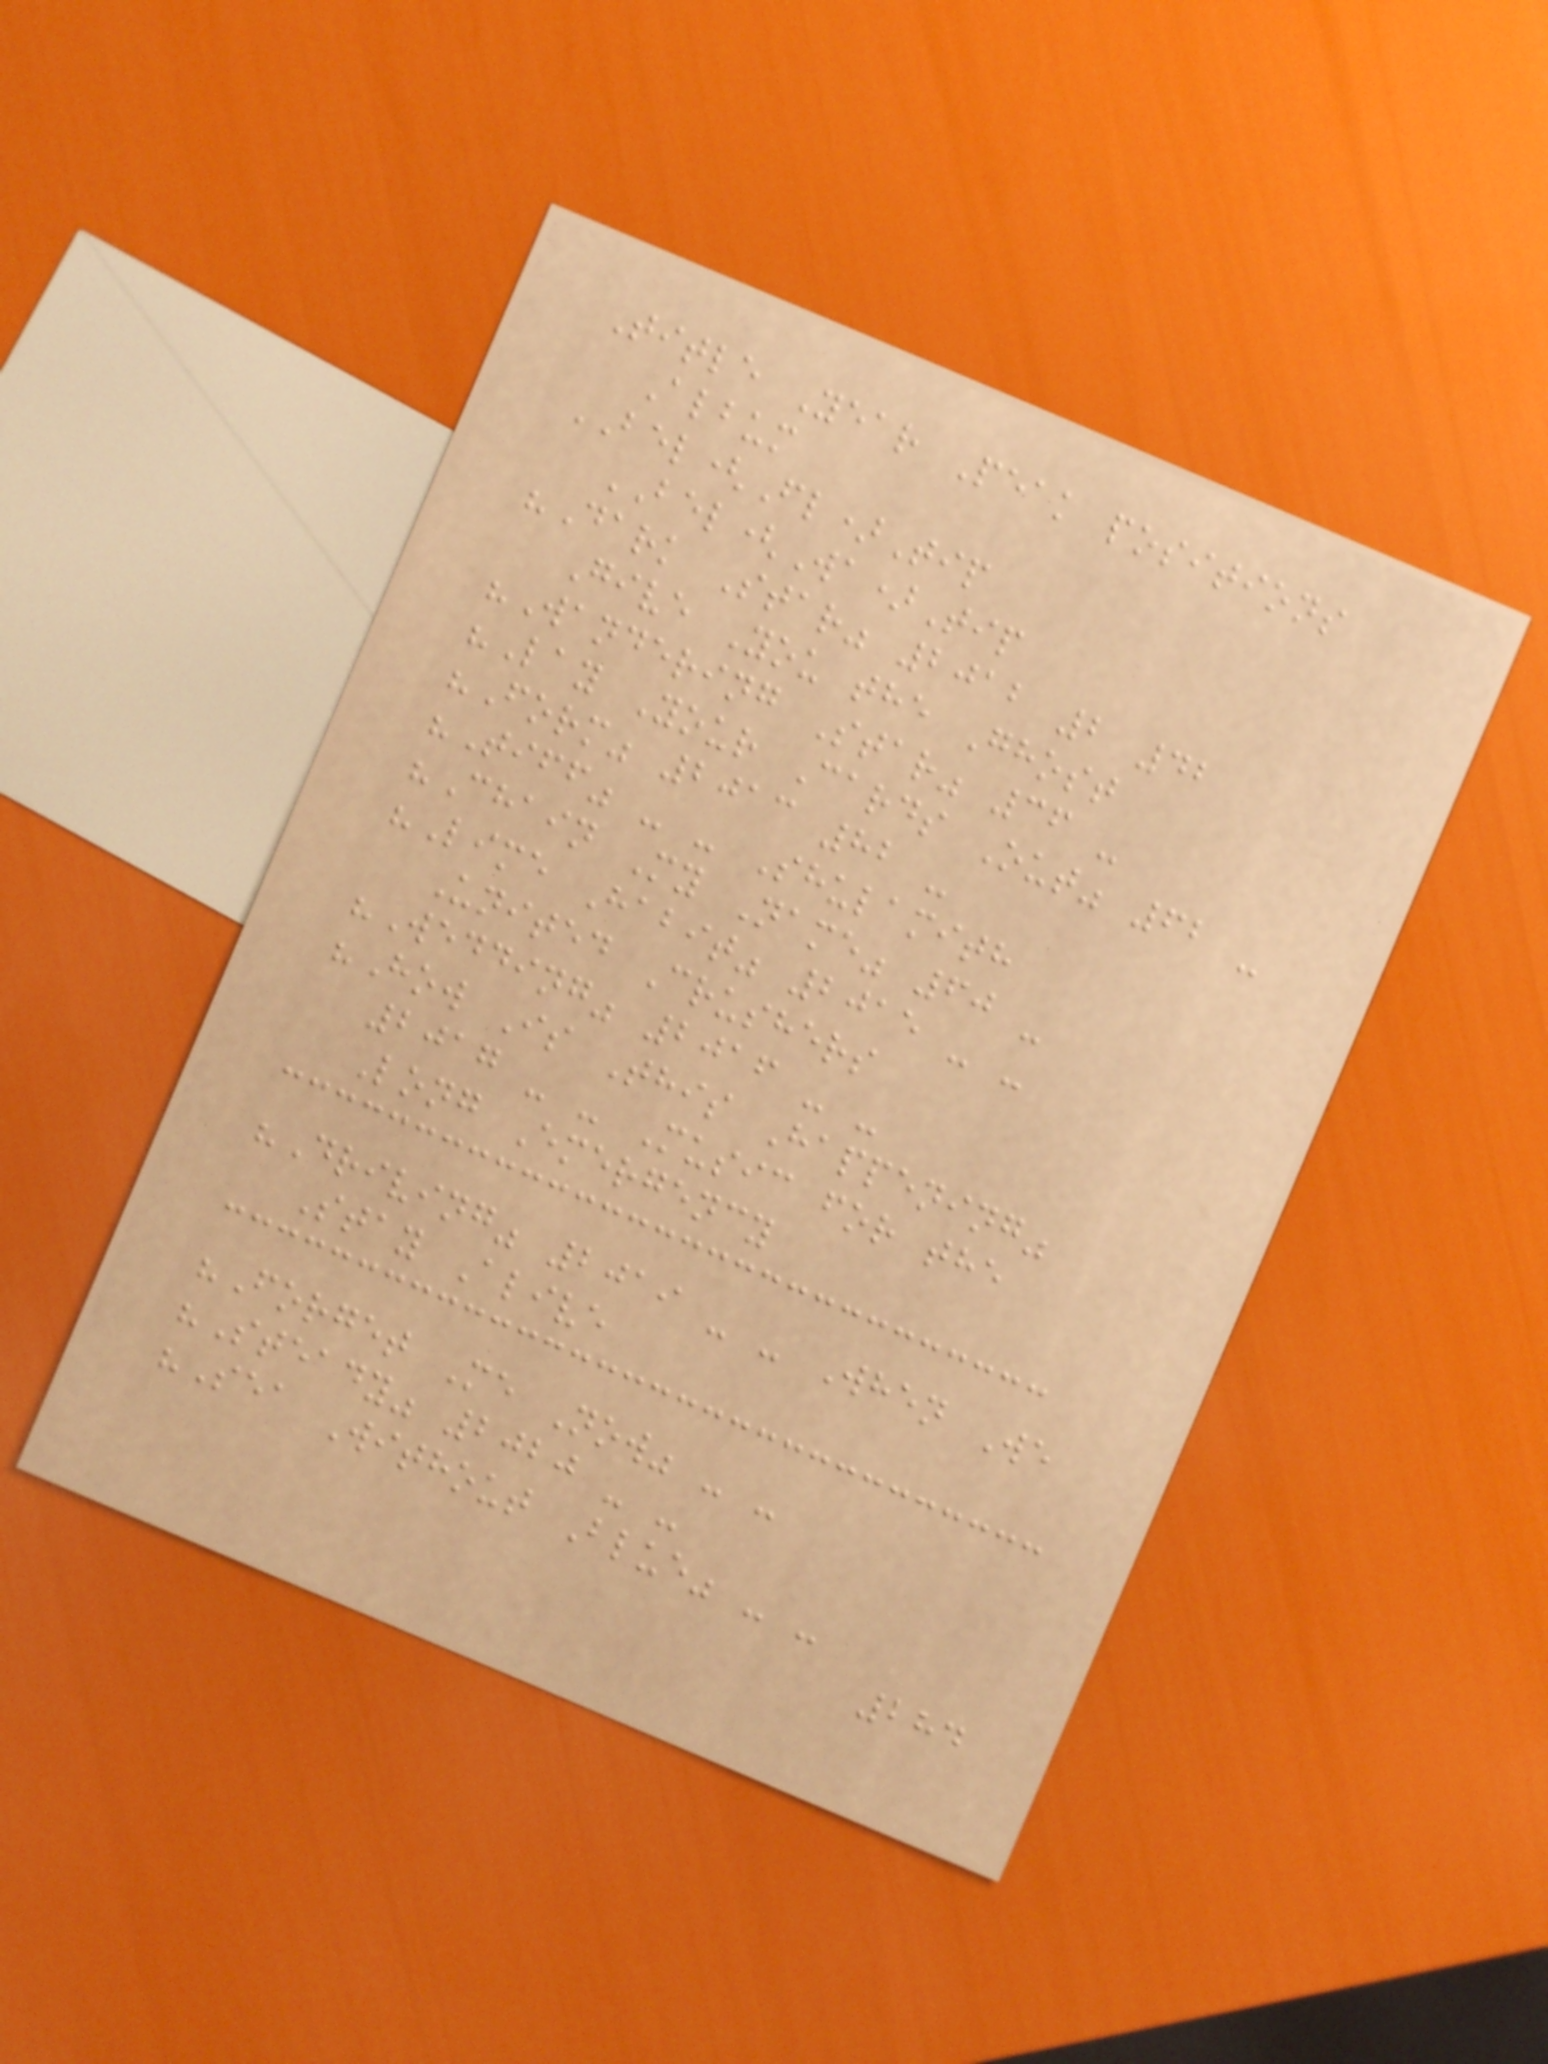Title Year Peak positions
Album
BEL(Fl)Tip
BEL(Wa)Tip
"Dark Star" 2012 2 42
Give You the Ghost
"Wandering Star" 36 -
"Lay Your Cards Out" 62 -
"Form" 2013 82 -
"Tiff" - - Shulamith
"Chain My Name" 60 -
"Lime Habit" 2015 - -
United Crushers
"Wedding" 2016 - -
"How Is This Happening"
2017 - - Music for the
Long Emergency
"Driving" 2019 - - When We
Stay Alive
"Forget Me Now" - -
"Steady" 2020 - -
"Sea Without Blue" - -
284
